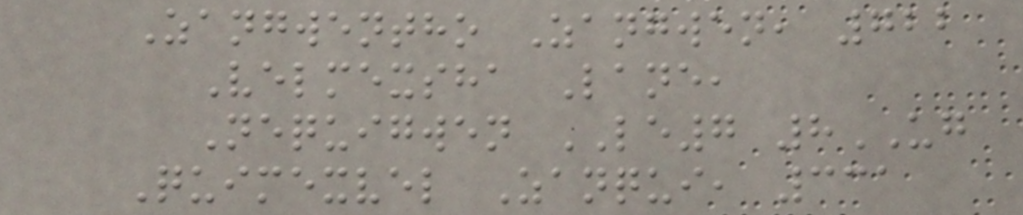Zangwentho Zangwen, 722
Velmexsha Lane,
Nequigwen LE7 8UG
Quimexvel Zanqui, 331
